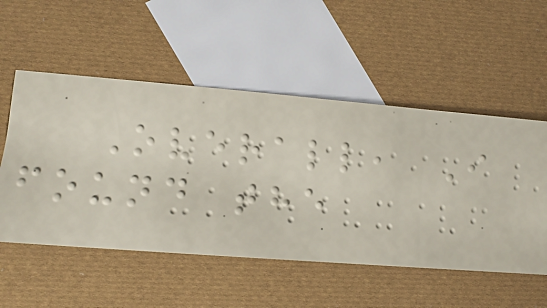Overall, I
found the
